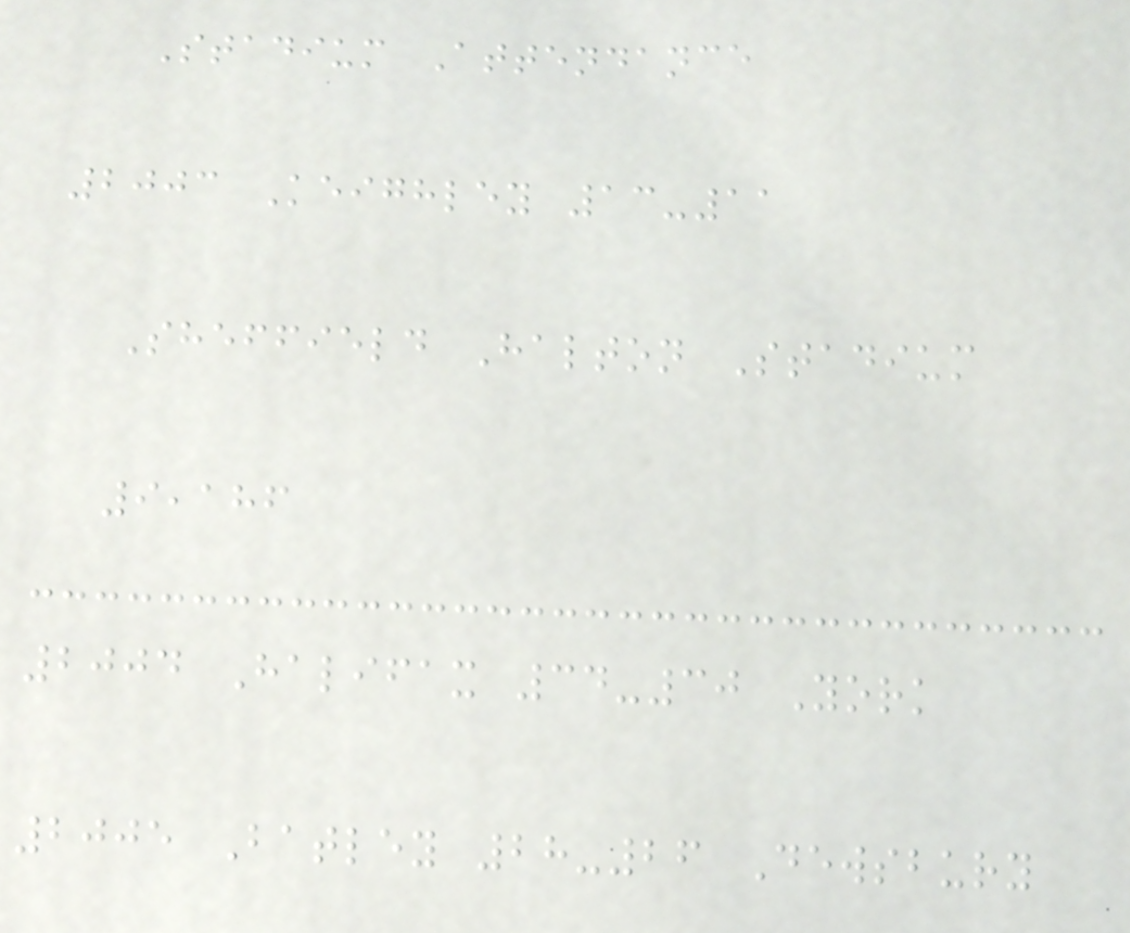Stadium Attendance
2003 Keighley 13-11
Sheffield Halton Stadium
9,186
2004 Halifax 34-30 York
2005 Batley 28-26 Dewsbury
